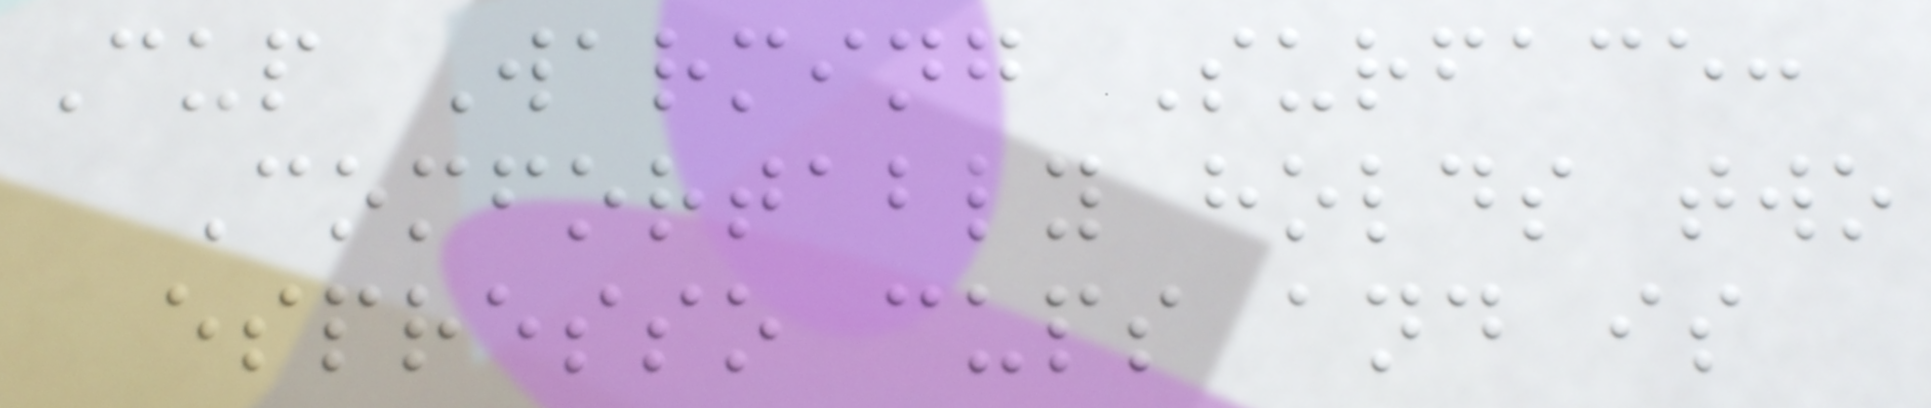Cup Warming Surface:
Comfortably holds two
espresso cups and is
